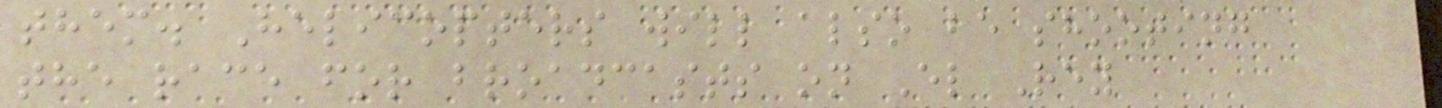them. Helicopters will also be shooting
the race for broadcasts on El Rey
